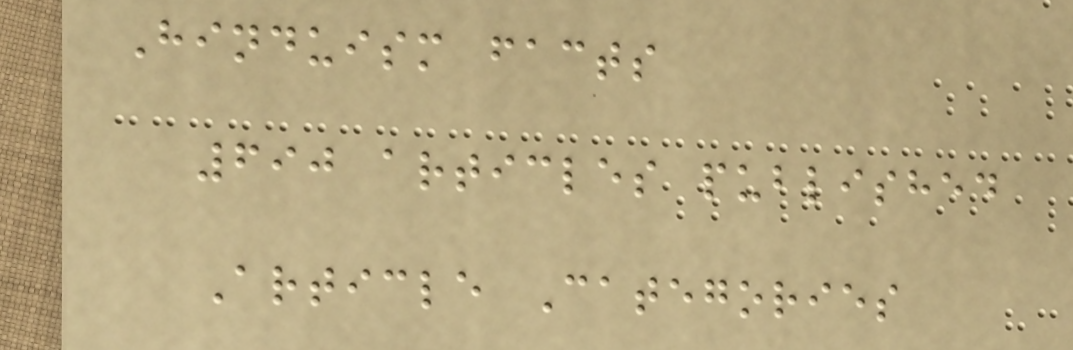Hinduism facts
690 articles published
Article Categories
